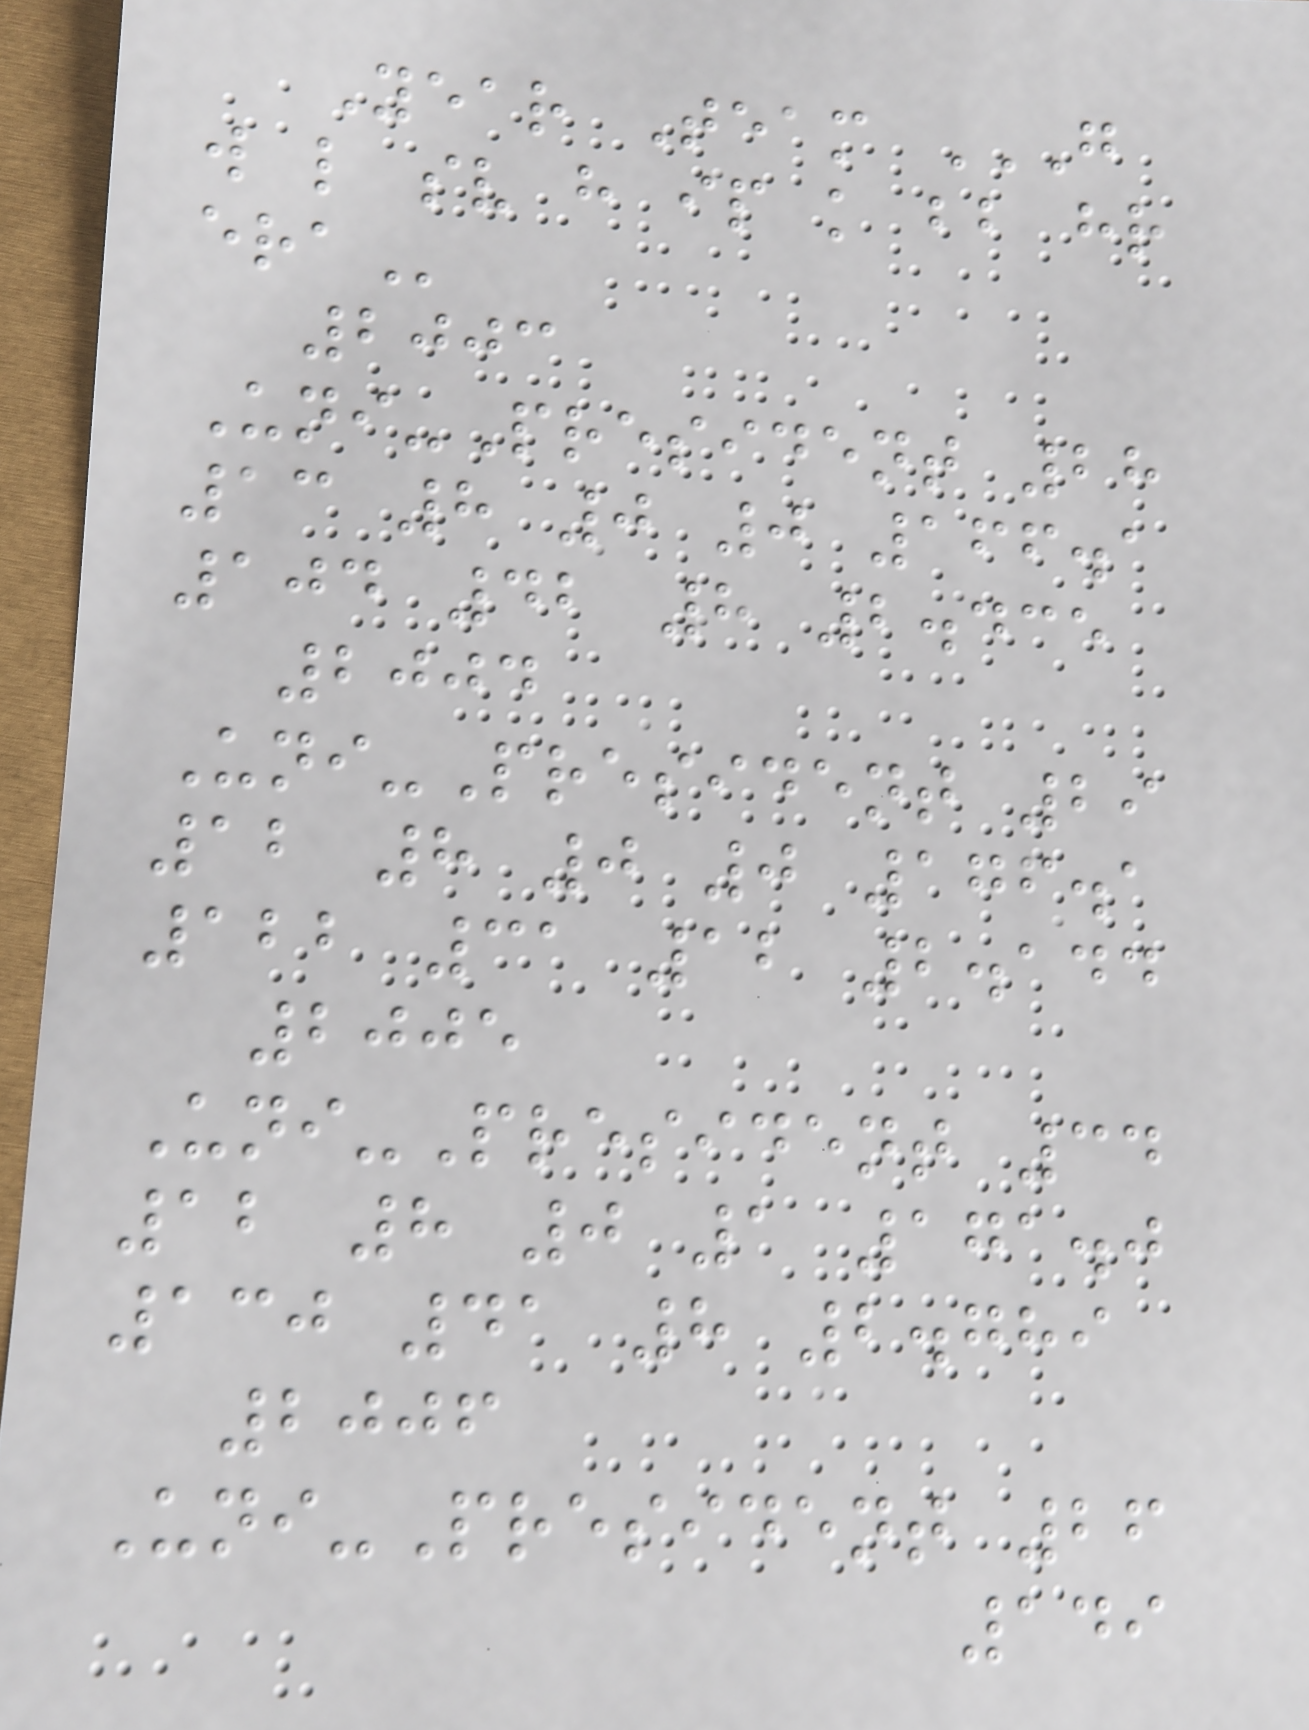Year Team G
W L SV H IP K BB HR
ERA
2003
Uni-President 28
13 8 0 0 166.1
104 42 8 2.435
2004
Uni-President 29
12 8 0 0 176.1
122 31 12 2.144
2005
Uni-President 34
12 8 0 1 171.0
130 41 8 2.789
2006
Uni-President 26
149
